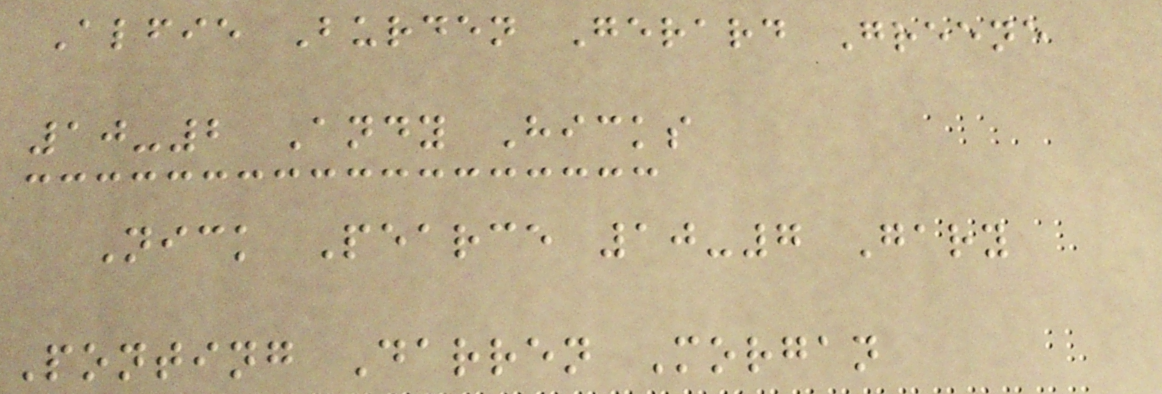Alfie Burden Gerard Greene
10-2 Andy Hicks
Nick Pearce 10-7 Gary
Ponting Darren Morgan
